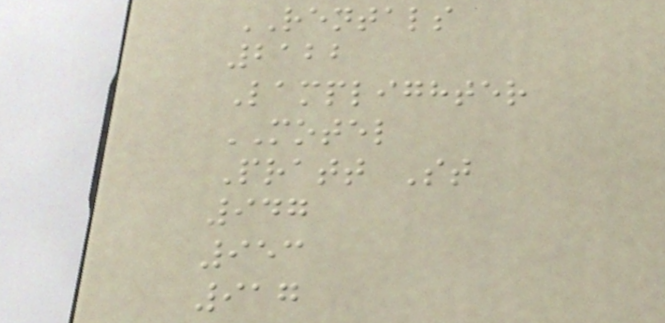RENTALS
2122
Lamplighter
MOTEL
Pratt St
947
953
917
